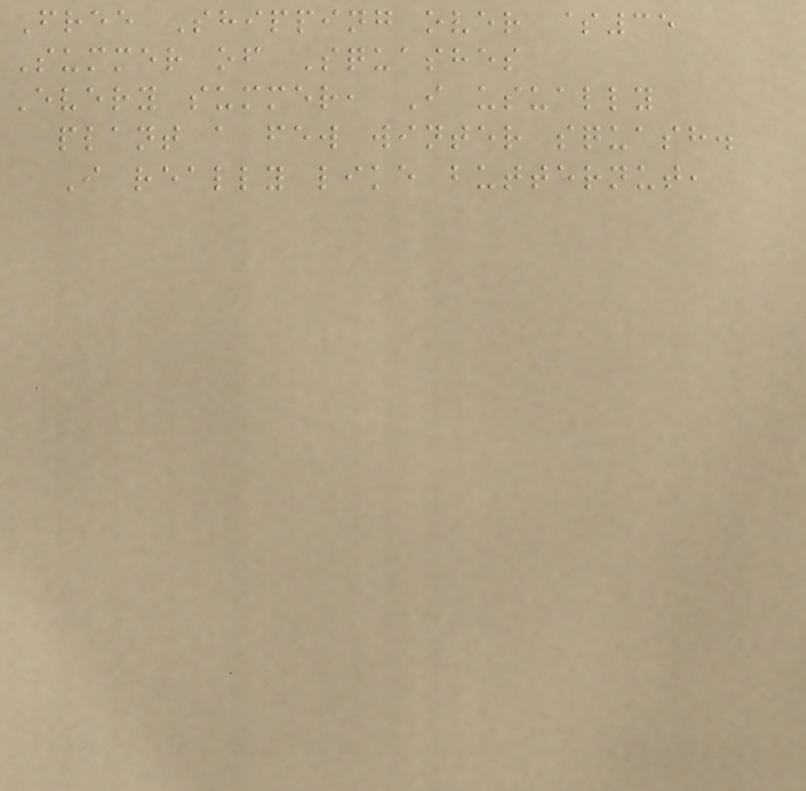Free Shipping over $35
Summer of Squashes
Every summer, I usually
plant a few winter squash.
I really like butternut,
